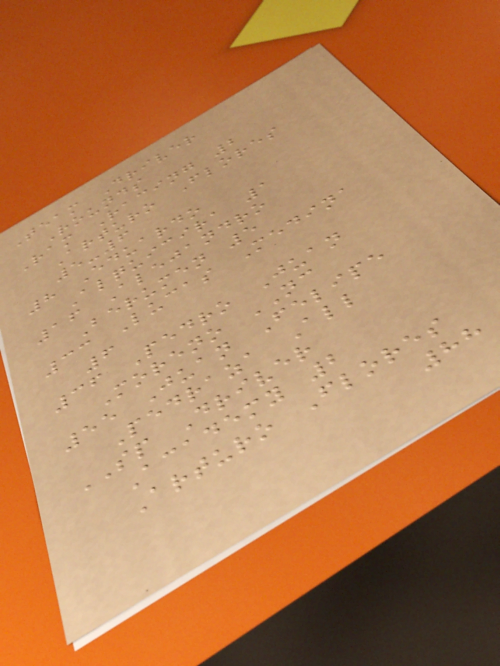Team Driver
Rounds
Ram Racing 2
Arturo Flores
5-6
8 Eduardo
Alquicira 1
16 Alejandro
Berumen 5
33 Lucas Medina
6
36 Pedro Juan
Moreno NC
55 Juan Felipe
Pedraza All
SP Driver
Academy 2
Arturo Flores
88
